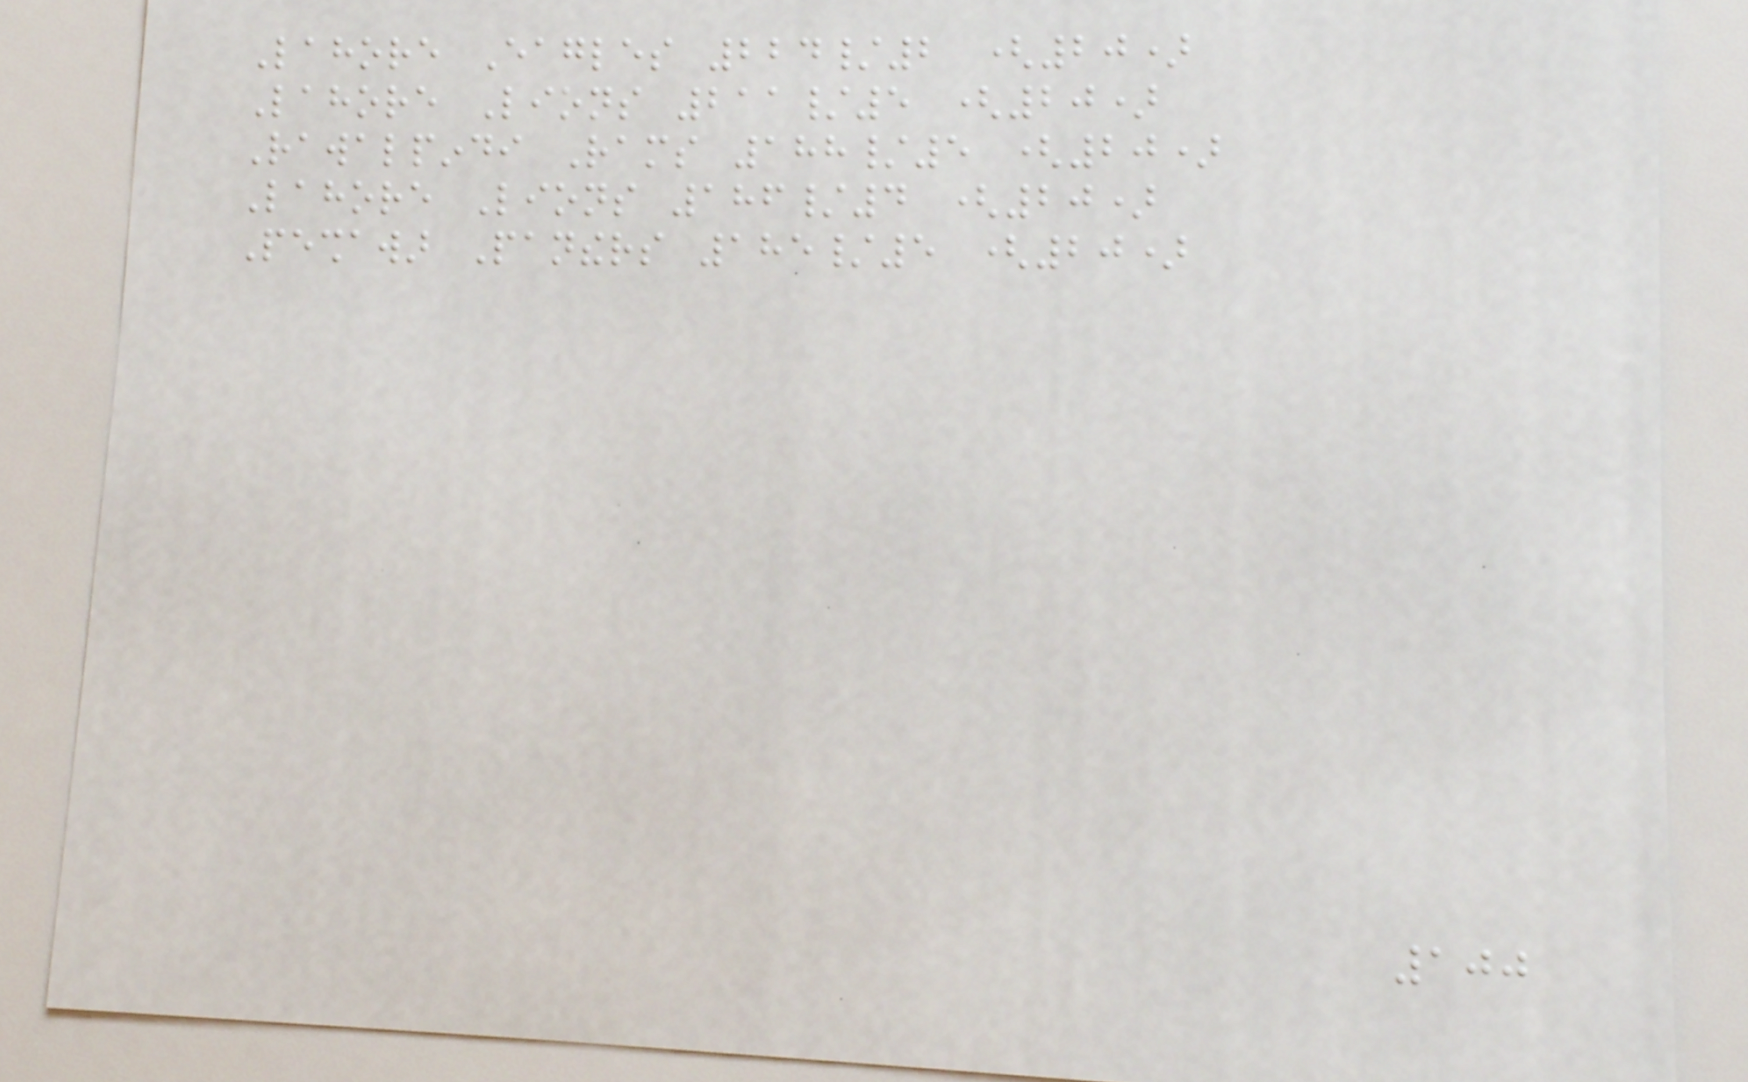Lahore Eagles 224/2 (20)
Lahore Lions 211/5 (20)
Rawalpindi Rams 188/5 (20)
Lahore Lions 186/4 (20)
Peshawar Panthers 185/5 (20)
100
